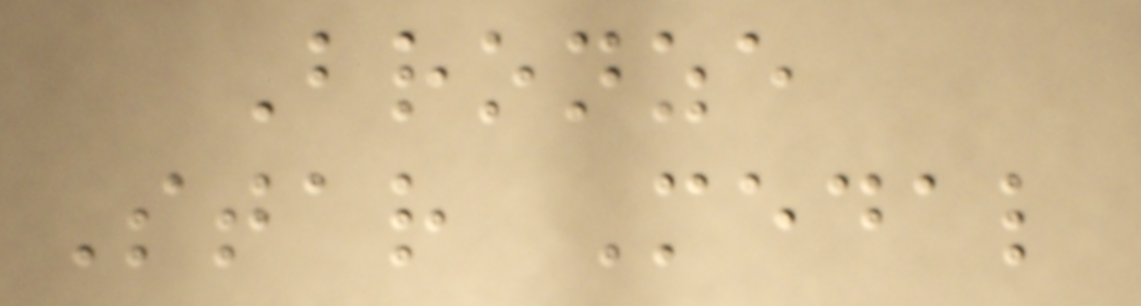Bronze
Star Medal
